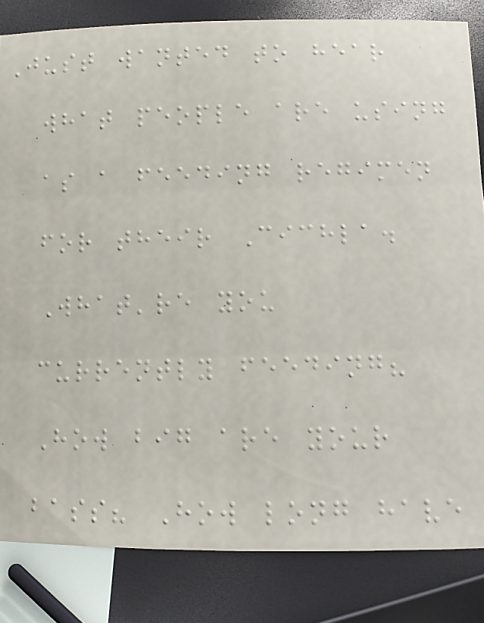Just wanted to hear
what people are using
as a feeding regimen
for their Cichla.
What're you
currently feeding?
How big are your
bass? How long have
